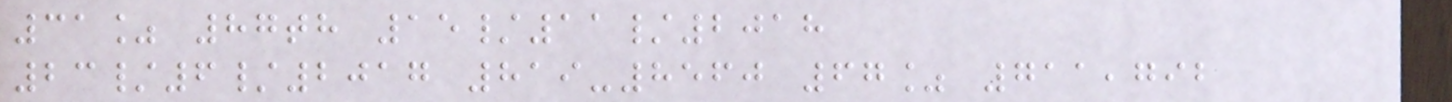31% 87th 15/11/2018
23/6/2017 819-8560 67% 711,792
